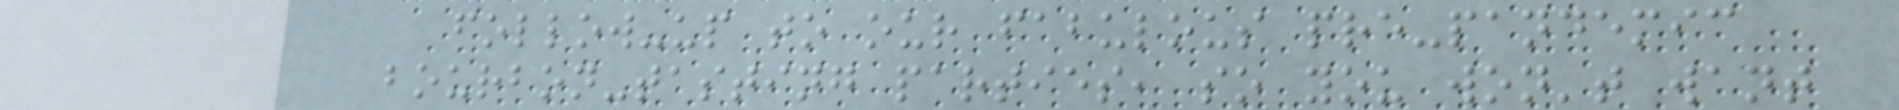follow-up to our fabulous pre-pandemic
bourbon-tasting parties, so you won't want
